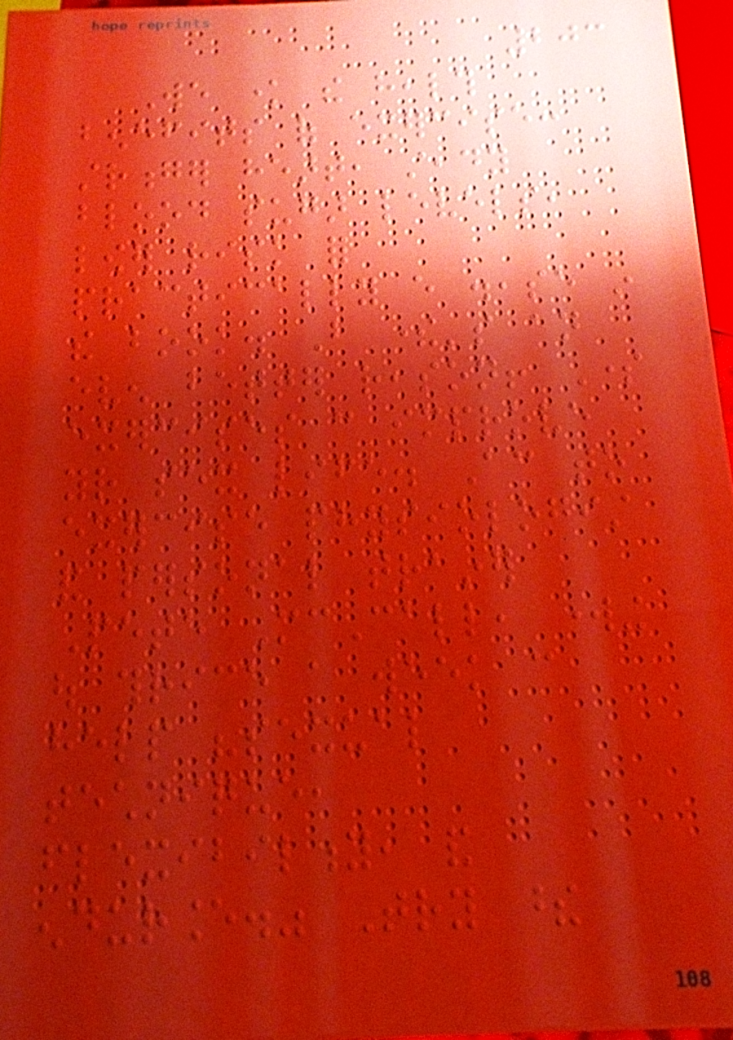203
We know the health
benefits of exercise:
stronger heart, steady
blood sugar levels,
lower risk for
practically every disease in
the book. But there's an
even better reason! Some
exercises can improve
your sex life. According to
exercise physiologist
and personal trainer
Pete McCall, working
out thrice a week can
help "sexual
technique,
flexibility, and
endurance." Try these
